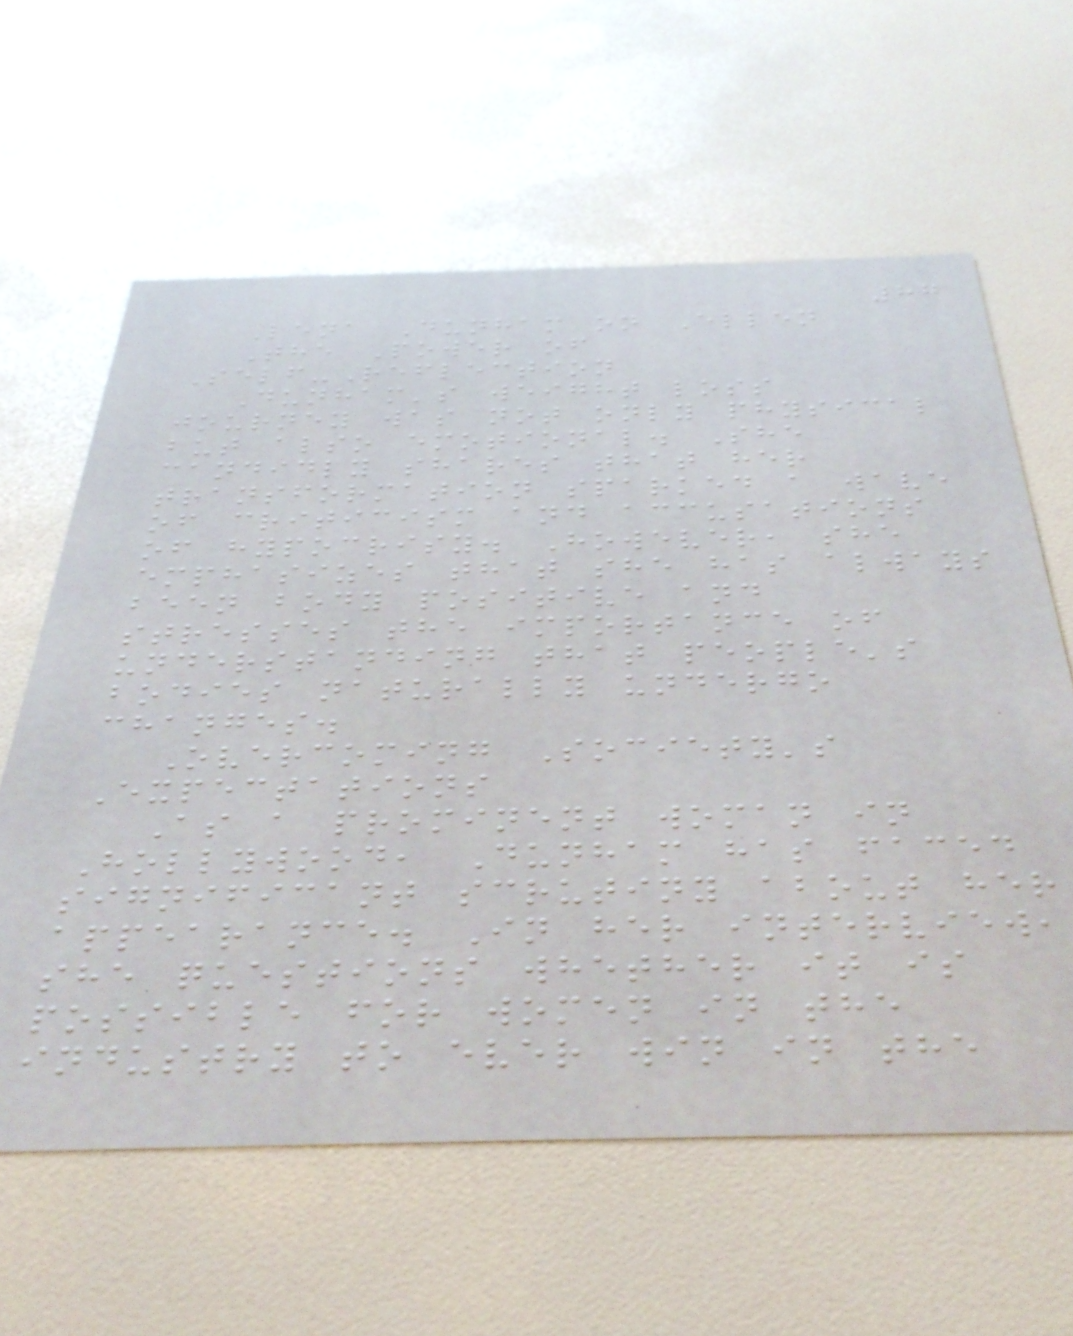87
Lena Dunham on Ellen
The Power of
Self-Reflection
Dunham's weight loss
journey was not only physical
but also emotional. She
candidly shares that her
transformation sparked a wave
of criticism and accusations
of hypocrisy. However, she
emphasizes that she has always
been body positive and
stresses the importance of
understanding that people's
bodies naturally undergo
changes.
Overcoming Society's
Expectations
As a prominent woman in
Hollywood, Dunham has faced
significant scrutiny about her
appearance. In her interview,
she questions whether it is
possible for women in the
industry to ever win in the
